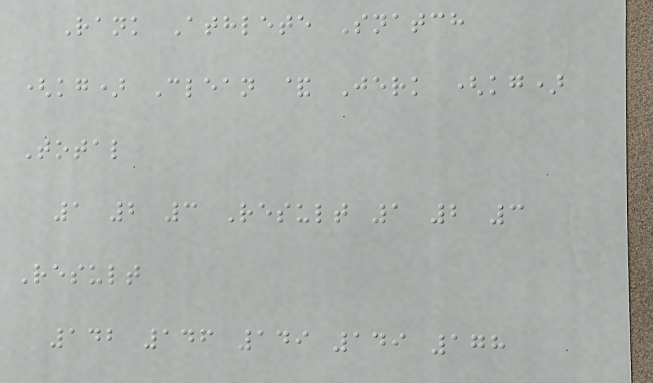Rank Athlete Snatch
(kg) Clean & Jerk (kg)
Total
1 2 3 Result 1 2 3
Result
142 146 149 149 178
